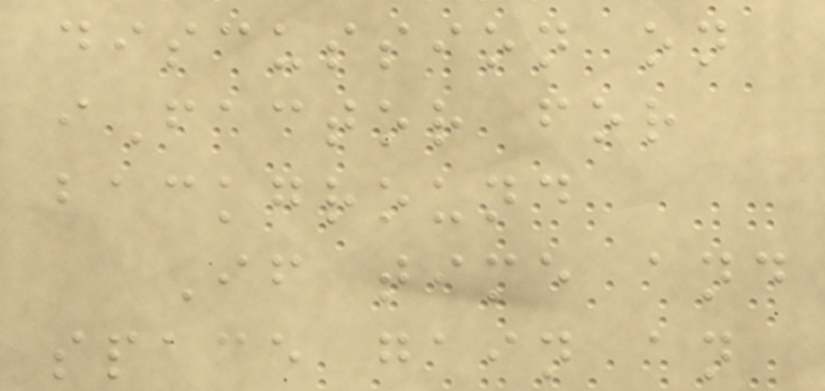discussion on
iFactor for
background
If time and
space gain an
